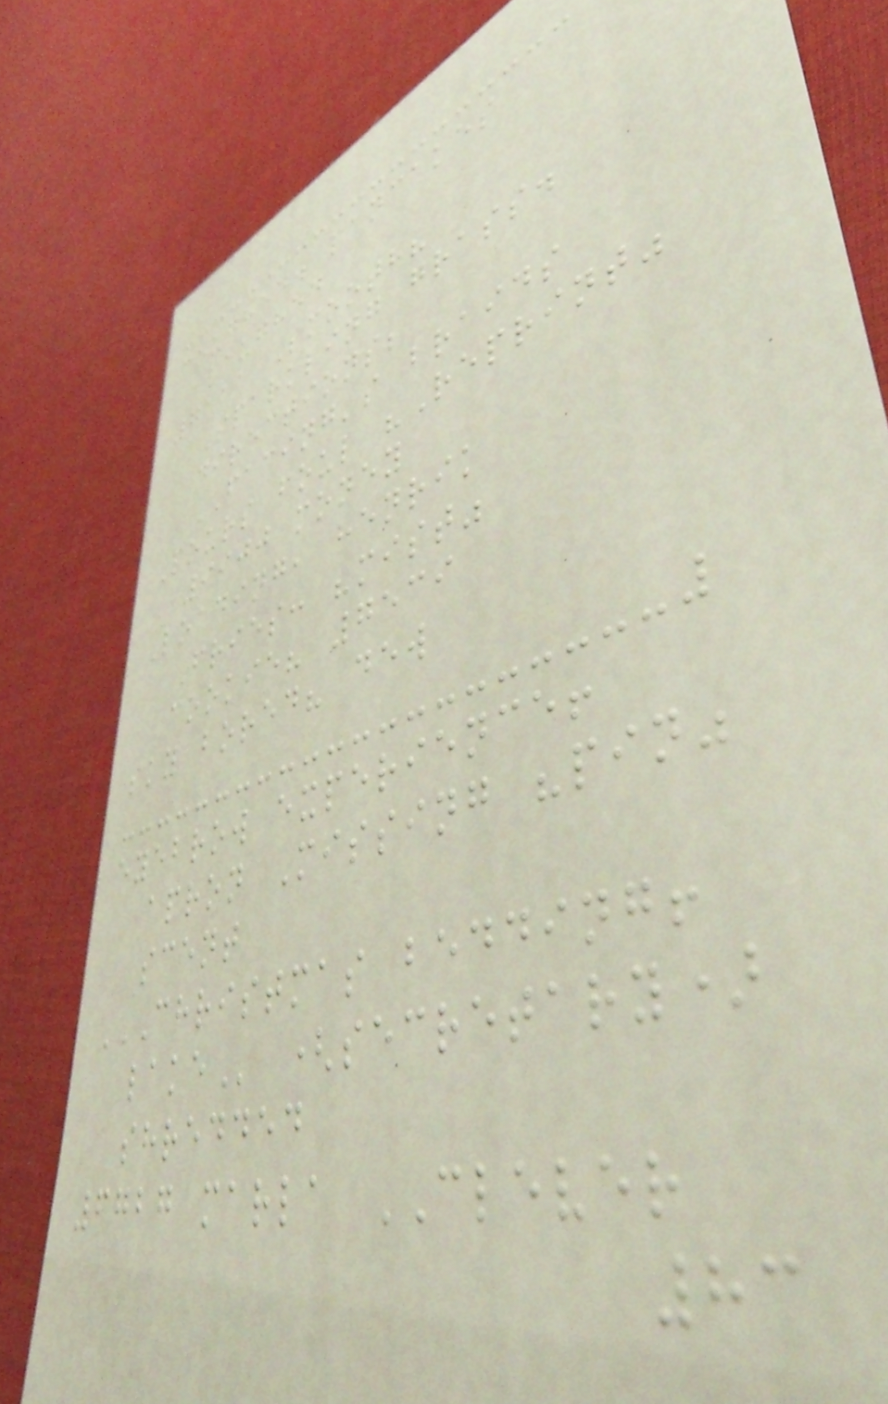coughed. pancakes
laughed
7111 Smooth?
Sparkling grass.
directions;
FACING's braids
Pours foul "Reprint"
9900 money
Loading, henrik
Fries: "mist"
cookie? 7539
sky bored? dew
eyebrow experience!
apron Missing "pin"
scent
CHRISTMAS BEDDING!
LAKE (secretary)
shredded
6727 marla CLEVER
83
